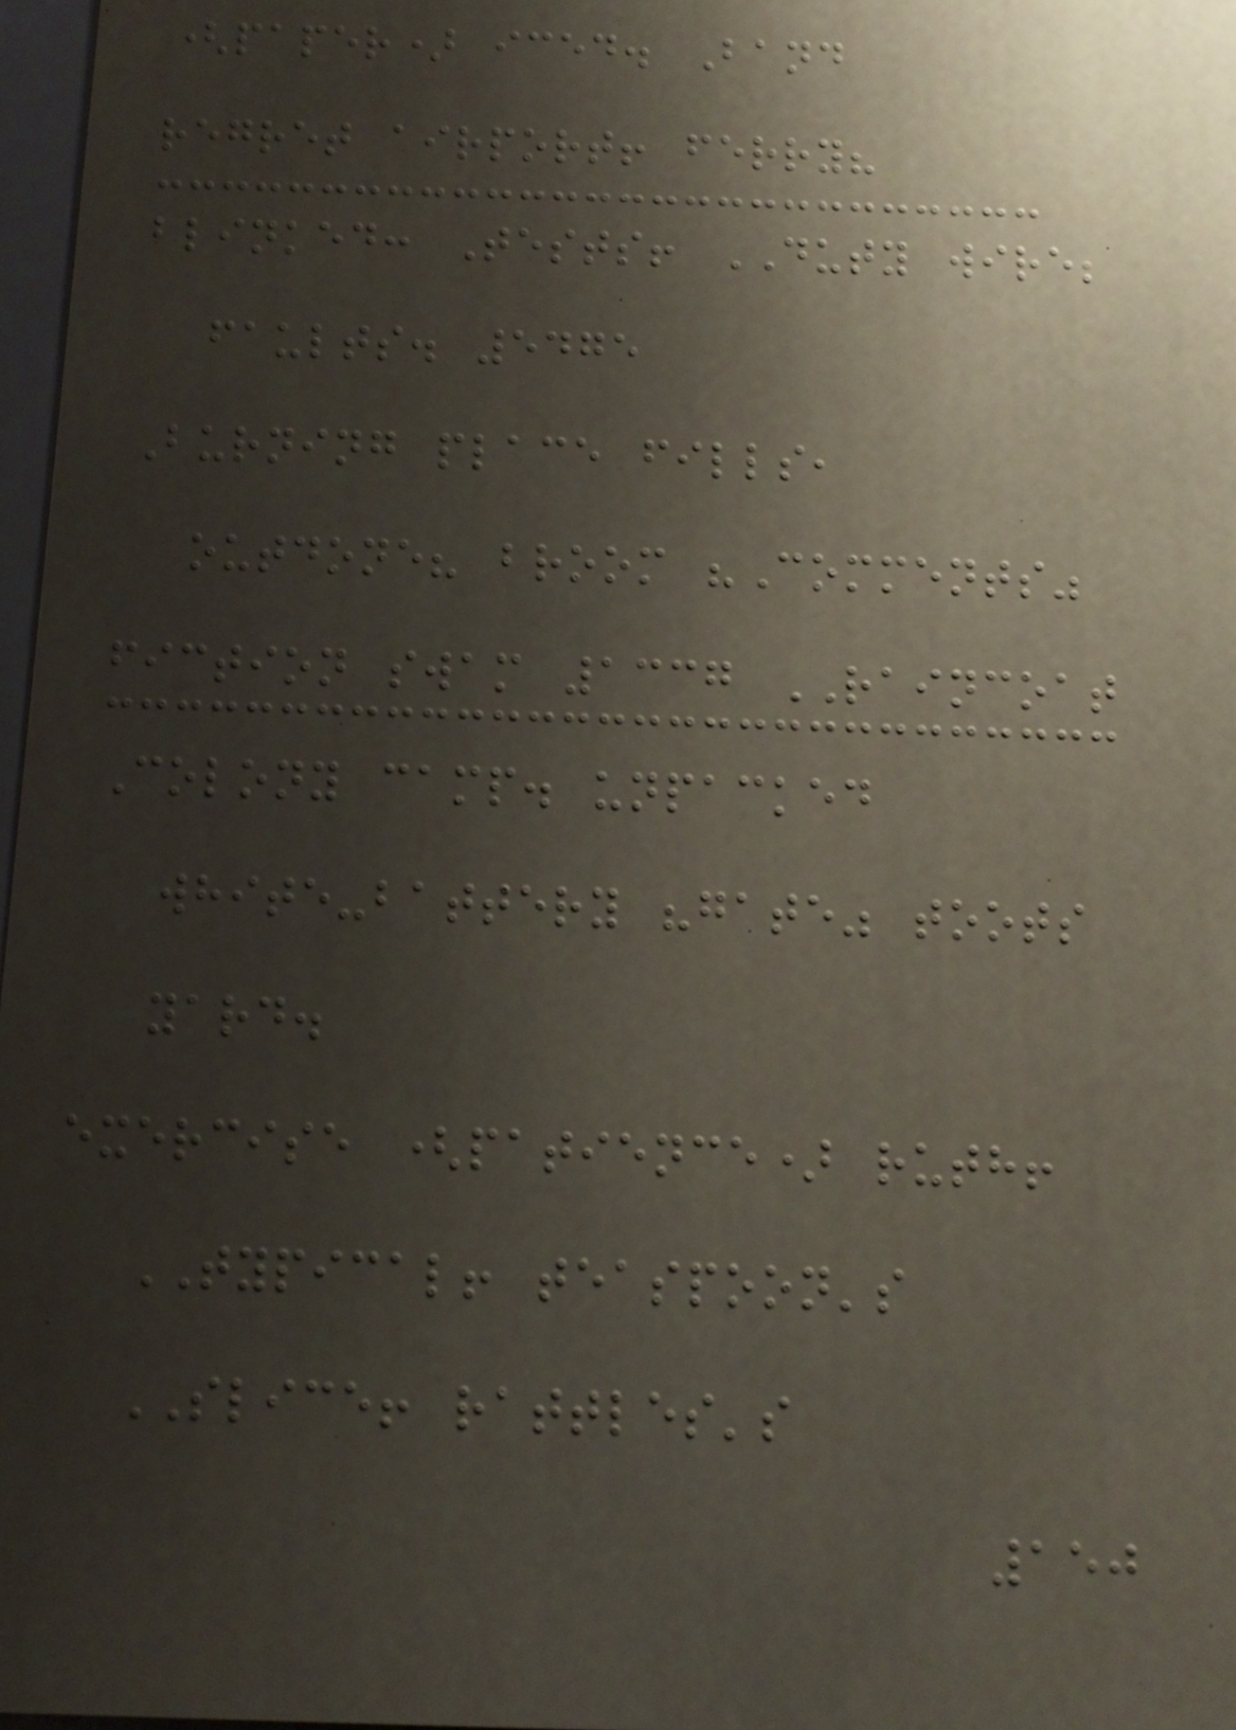(paper) iced. Band
regret airport! ferry?
blinked: Tests! DUTY wire;
faults. 5475
Burning place fills,
outdone? broom "Comments"
fiction swam 1337 RAINCOAT
Colony camp. unpacked
white-battery "gate" toots
yard.
exercise (patience) ruth!
TYPICAL! teaspoon's
SLICE! rattles's
150
